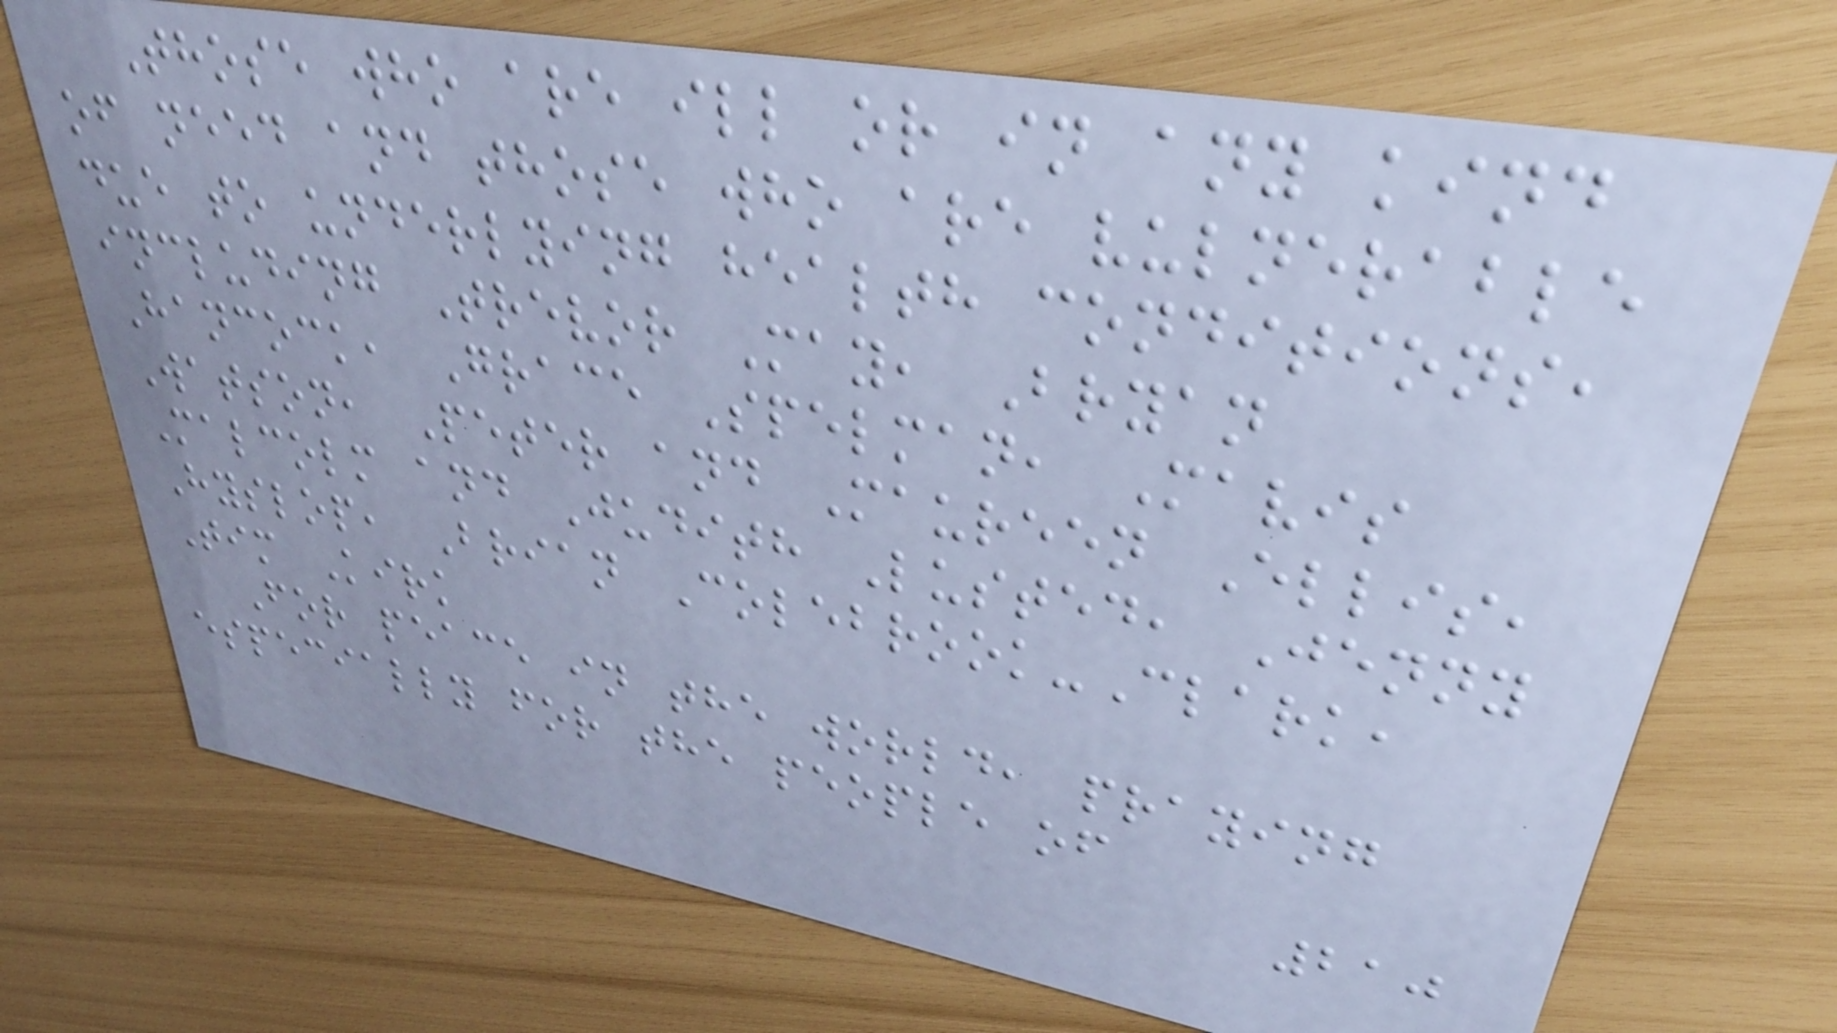Those who are ill or in any kind
of need and those who are vulnerable
due to underlying health conditions,
including Trevor May, Bryan
Hancock, Grace Spelman, Mavis
Watson, Peter and Maureen Ellis,
Malcolm and Judith Lusted, Jenny
Hyslop, Brian Colebrook-Clark,
Tim Kirk
For peace in the world, praying
especially for the people of
210
